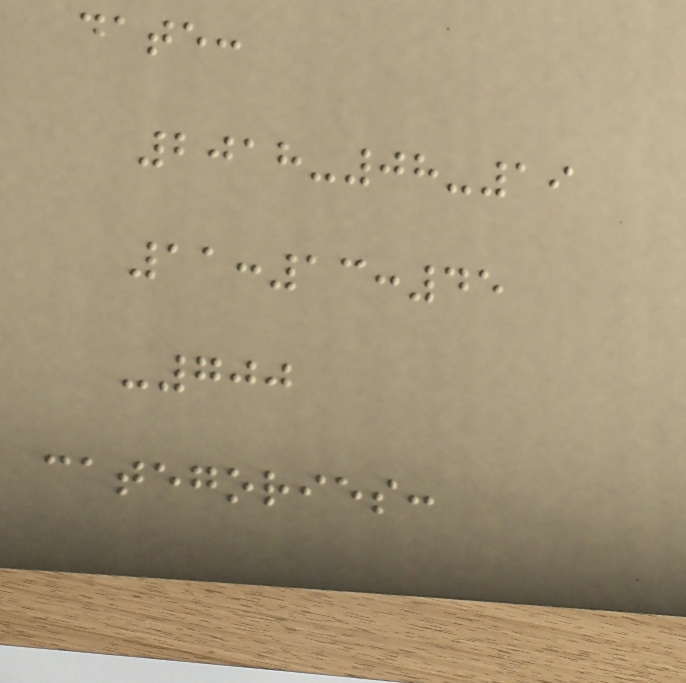date:
2018-08-19
11:13:45
-700
categories:
